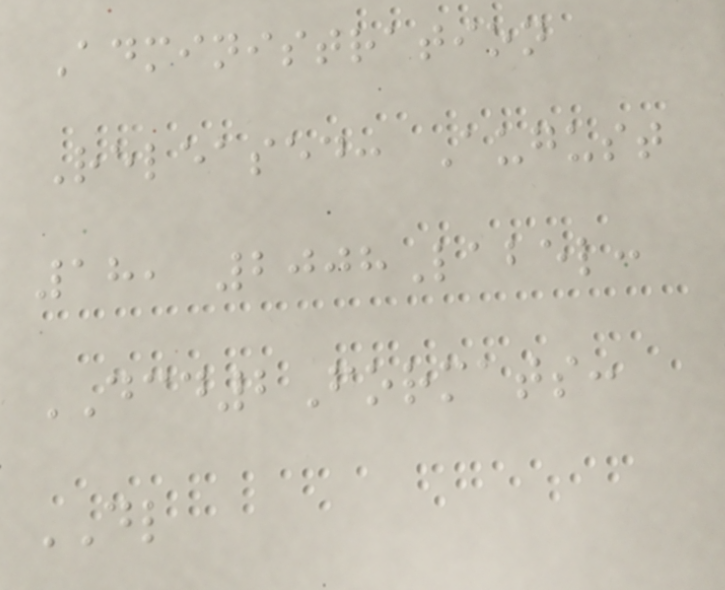Administration
Released: August
18, 2008Label:
DCD2Formats:
DL
